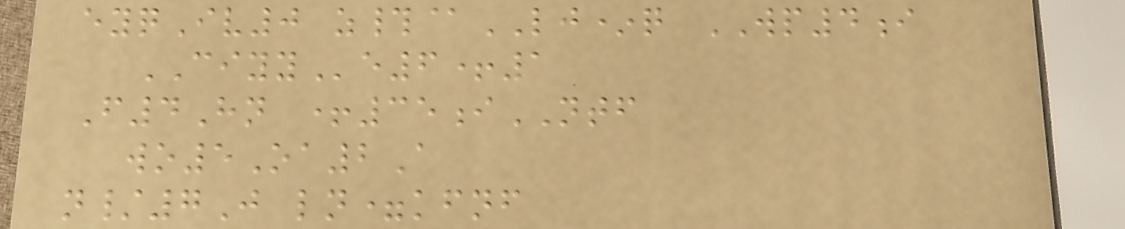eyqIv0 z#@LJ*q WP4i
CIYYe6+1
F4Hn +35iNTF
wo5Oa2A
n/7J ln=kfnf
